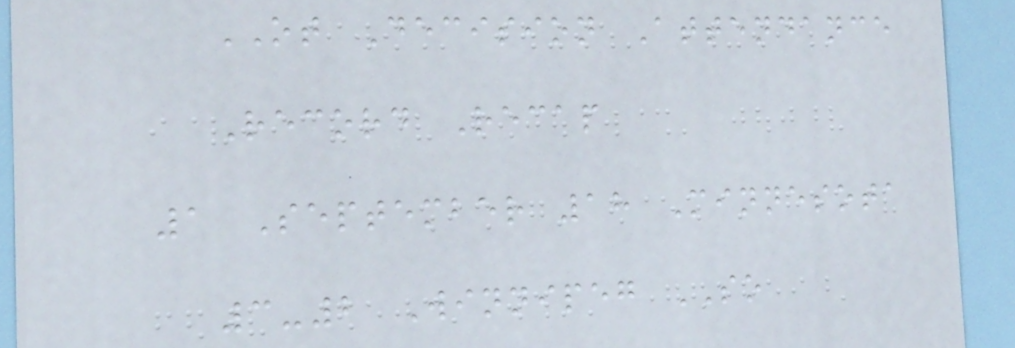OT Decision Attendance
Record Recap
1 September 18 Minnesota
3-2 Winnipeg SO
